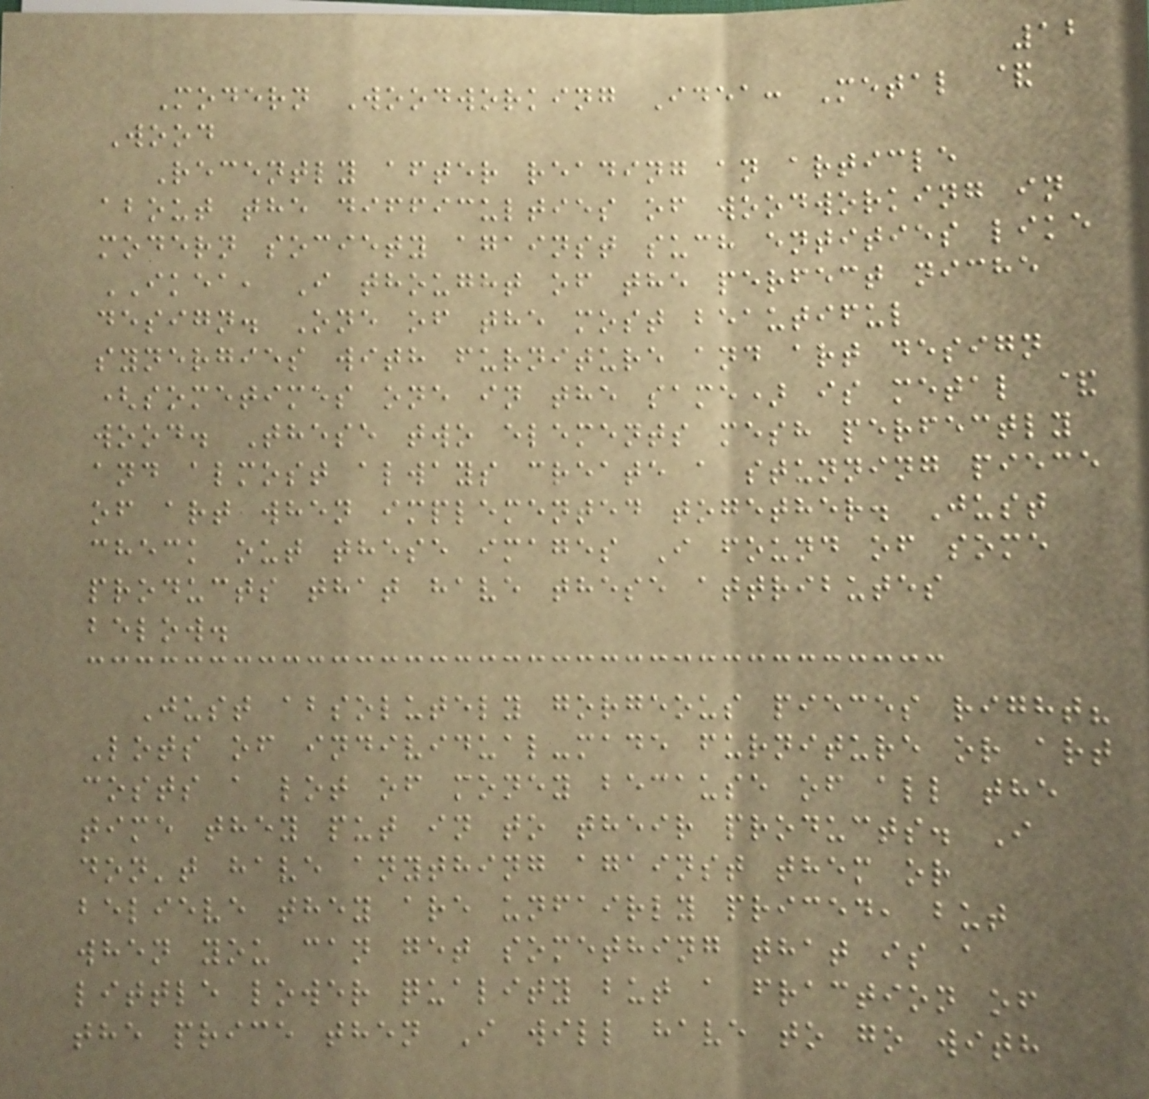12
Modern Woodworking Idea: Metal &
Wood
Recently after reading an article
about the difficulties of woodworking in
modern society against such entities like
IKEA, I thought of the perfect niche
design. One of the most beautiful
synergies with furniture and art design
(sometimes one in the same) is metal &
wood. These two elements mesh perfectly
and almost always create a stunning piece
of art when implemented together. Just
check out these images I found of some
products that have these attributes
below.
Just absolutely gorgeous pieces right?
Lots of individual-made furniture or art
costs a lot of money because of all the
time they put in to their products. I
don't have anything against them or
believe they are unfairly priced, but
when you can get something that is a
little lower quality but a fraction of
the price then I will have to go with
